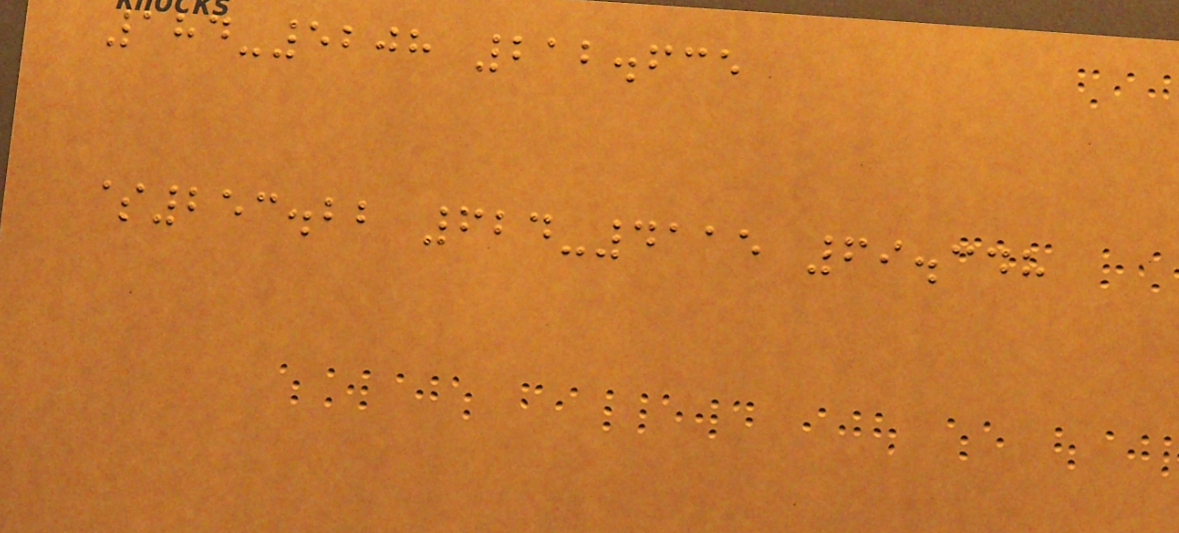184-5208 212.635
$253.22 624-4115 69.348
